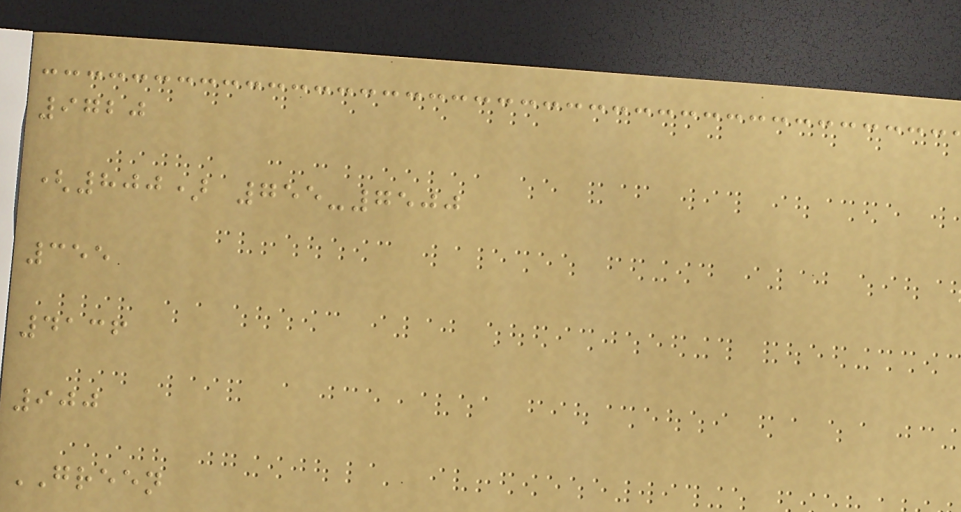9720
(800) 755-7500
355
4136
900
GREEN
